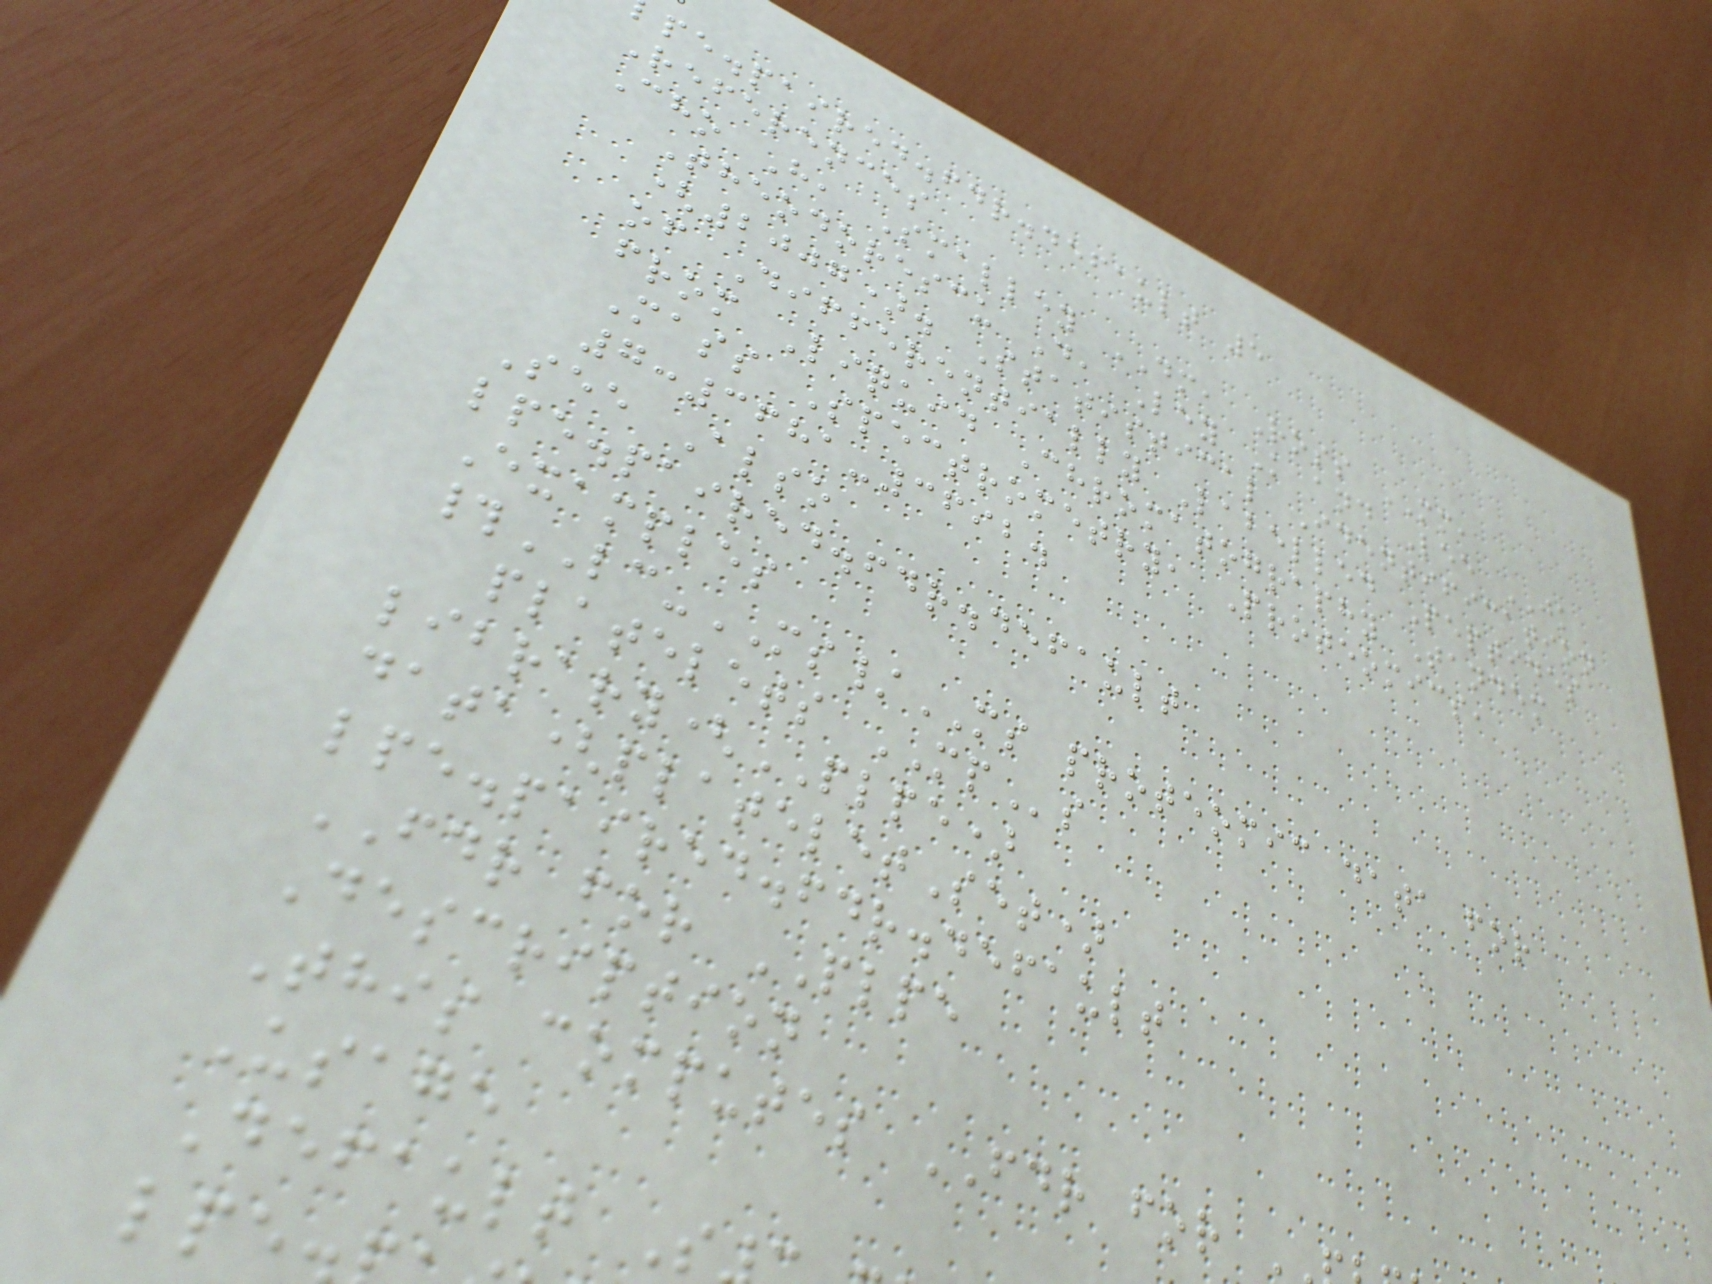pe.paired.fdr.default 5
References
Cho H, Smalley DM, Ross MM,
Theodorescu D, Ley K and Lee JK
(2007). Statistical Identification
of Differentially Labelled Peptides
from Liquid Chromatography Tandem
Mass Spectrometry, Proteomics,
7:3681-3692.
See Also
lpe.paired.fdr.default
Examples
#LC-MS/MS proteomic data for
platelets MPs
library(PLPE)
data(plateletSet)
lpe.paired.fdr.default
FDR for PLPE
Description
This computes FDR for
Usage
Default S
